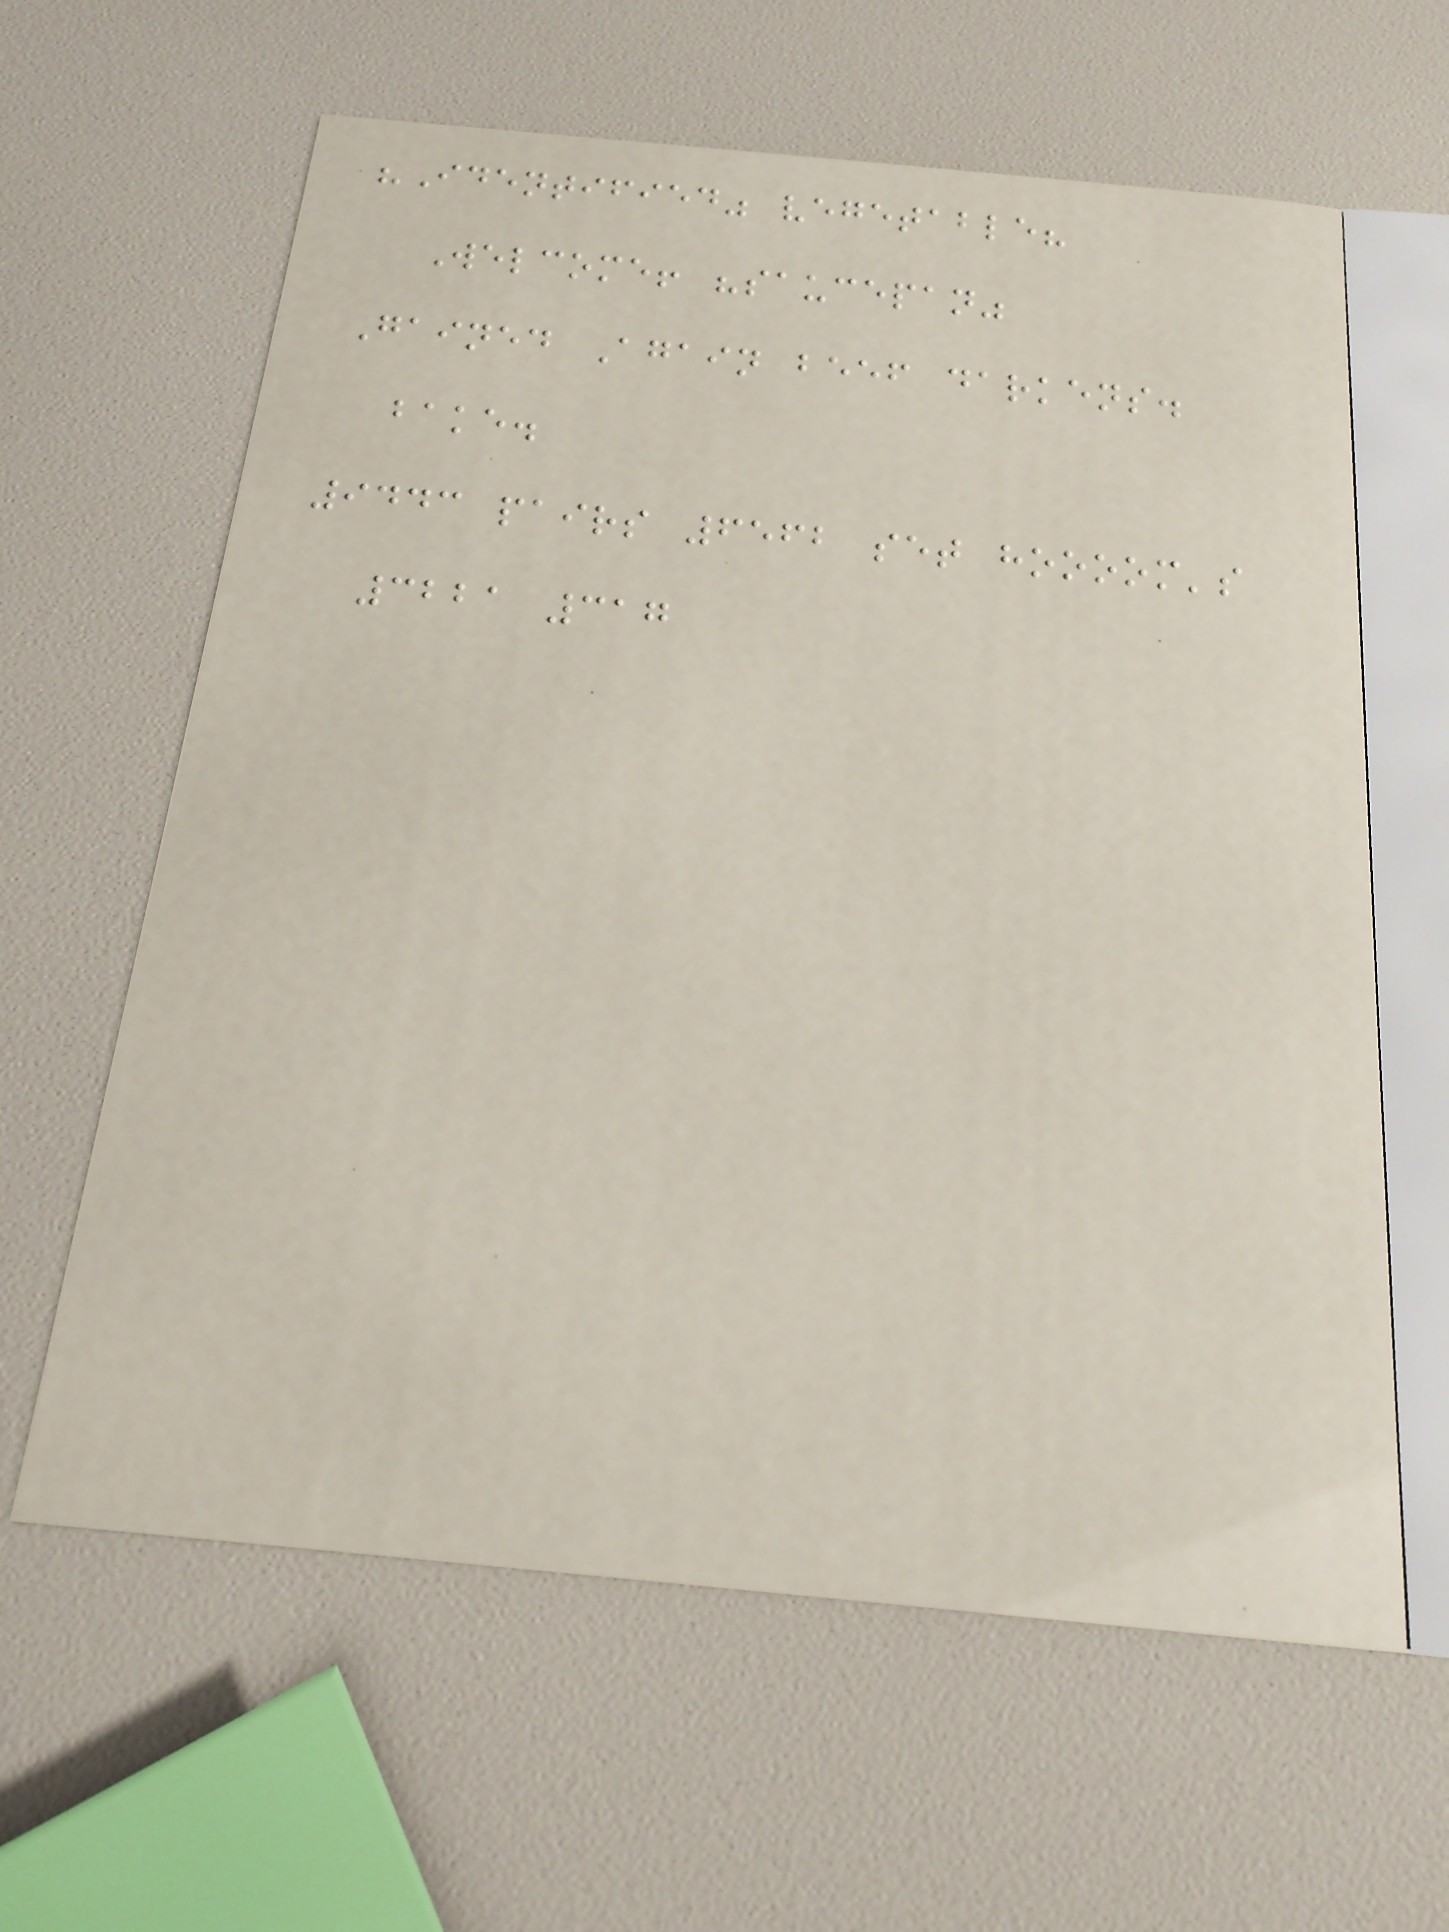"Identified" vegetable?
Welcome! "saucepan"
Gained Again beef darkens.
bake.
9443 pairs 6562 set hoooom's
3221 317
